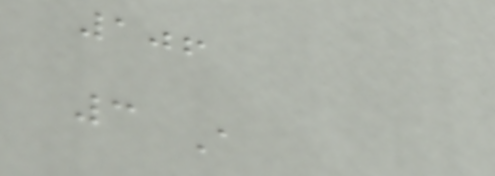106
3 A
